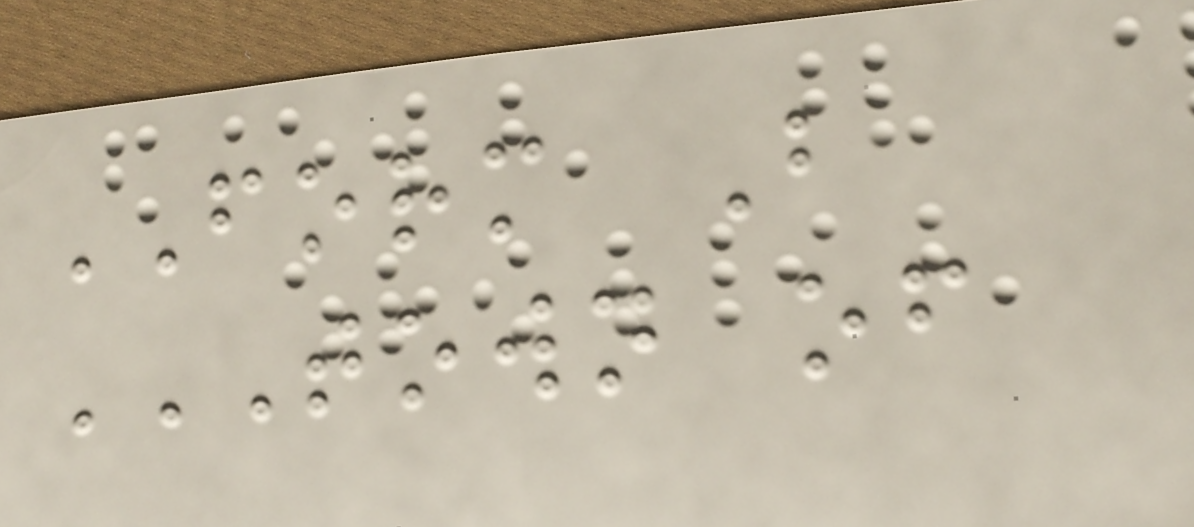FORM B
TOWN OF
